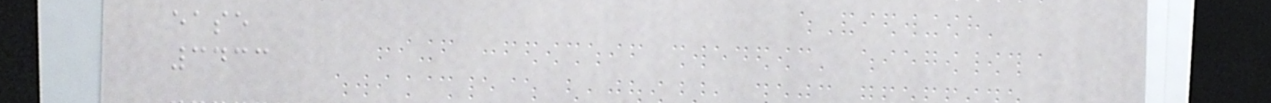ease
3433
